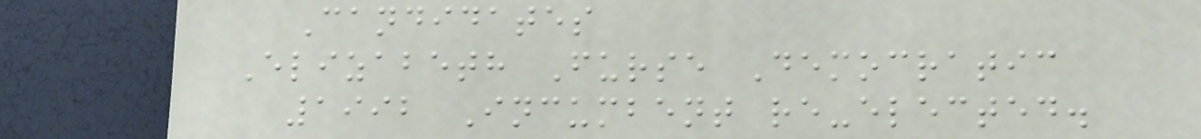Candidates
Elizabeth Furse Democratic
1992 Incumbent re-elected.
